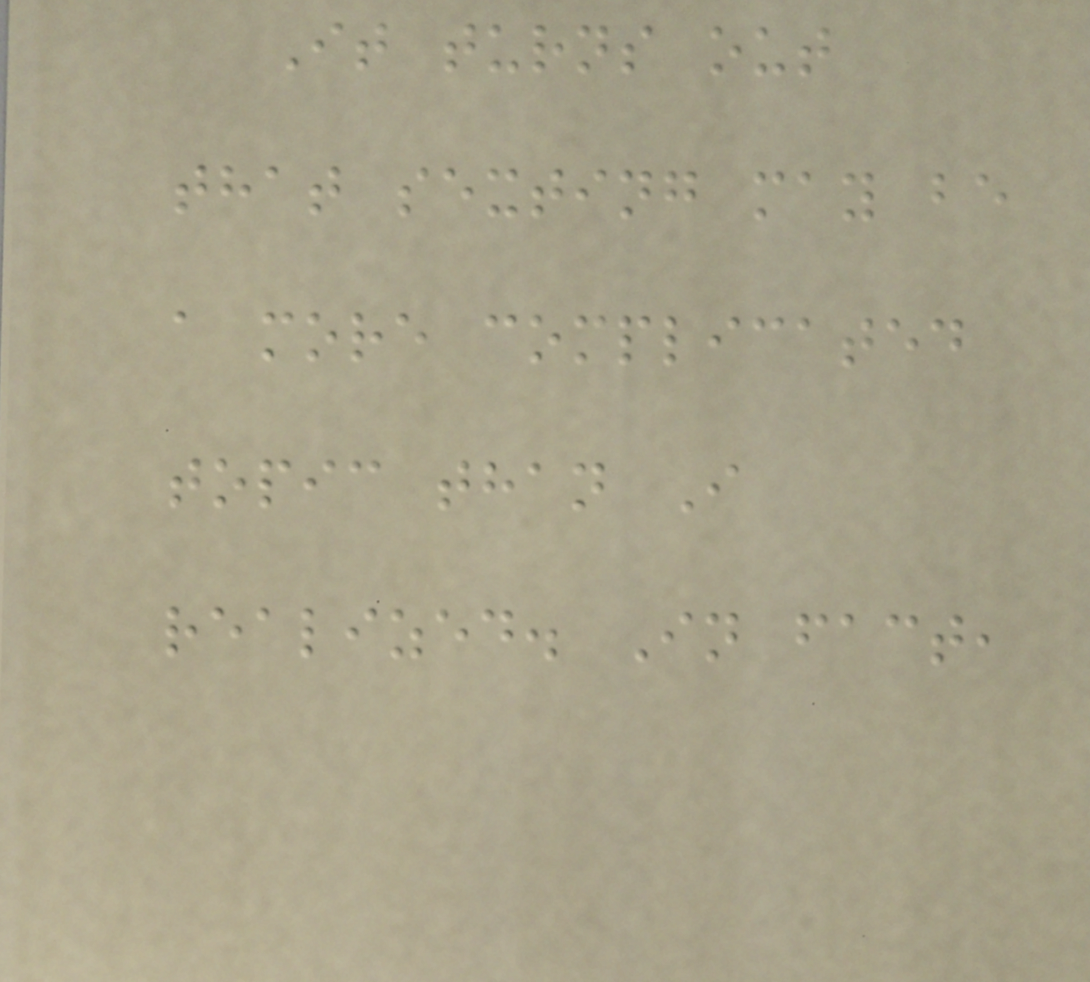It turns out
that sexting may be
a more complicated
topic than I
realized. In fact,
